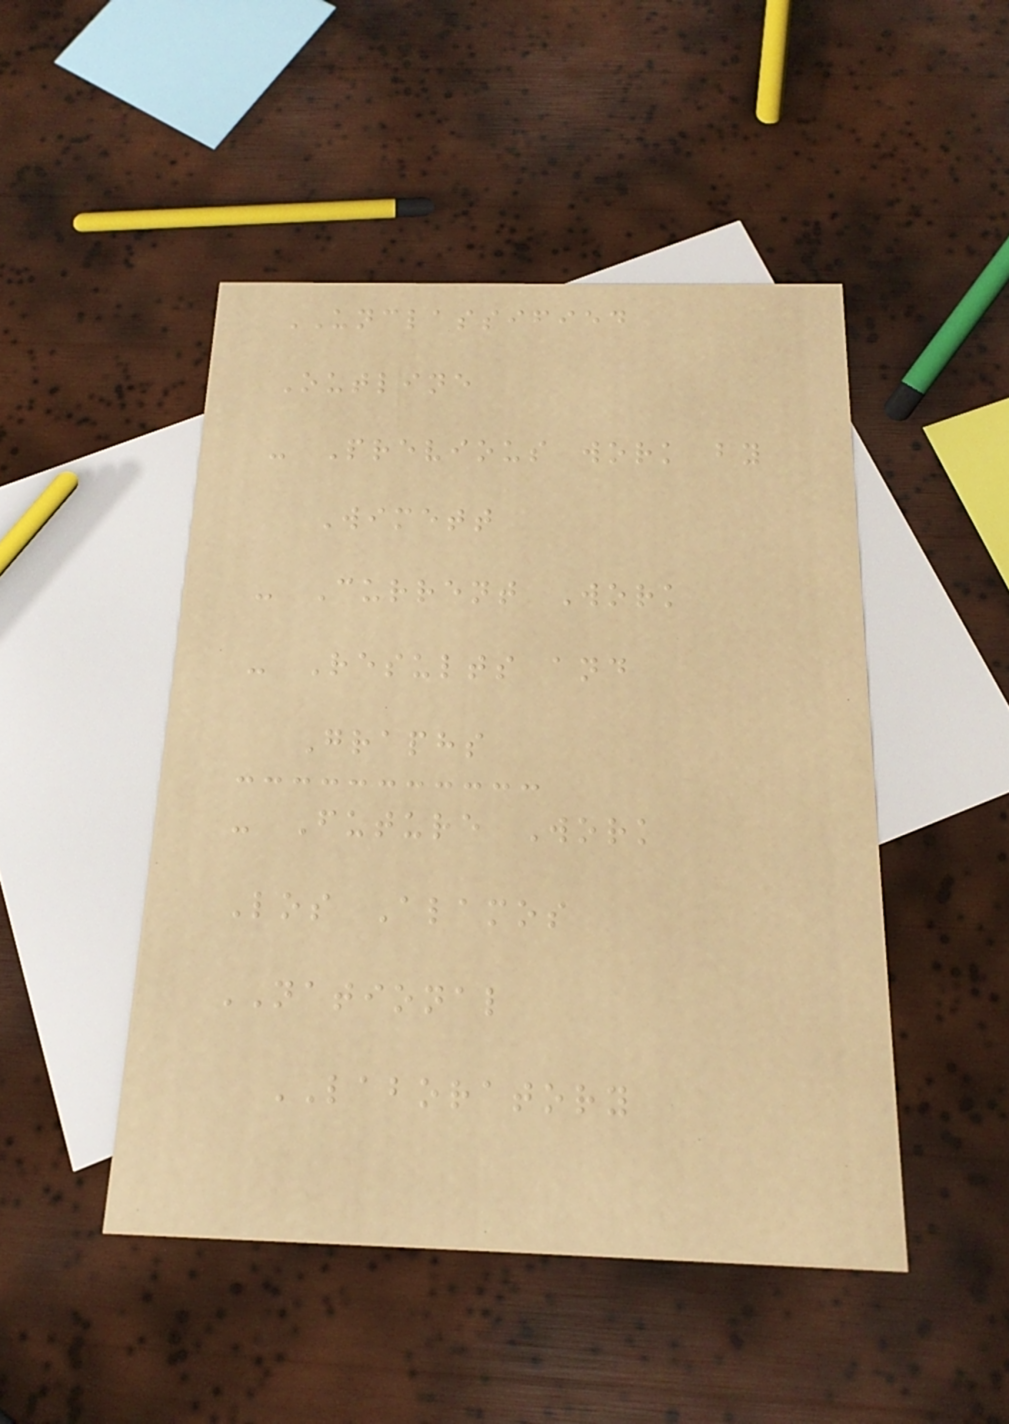UNCLASSIFIED
Outline
- Previous work by
Wimett
- Current Work
- Results and
Graphs
- Future Work
Los Alamos
NATIONAL
LABORATORY
